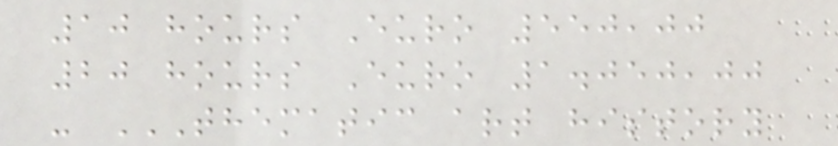10 hours Euro 550,00
20 hours Euro 1.050,00
- THEMATIC ART HISTORY
